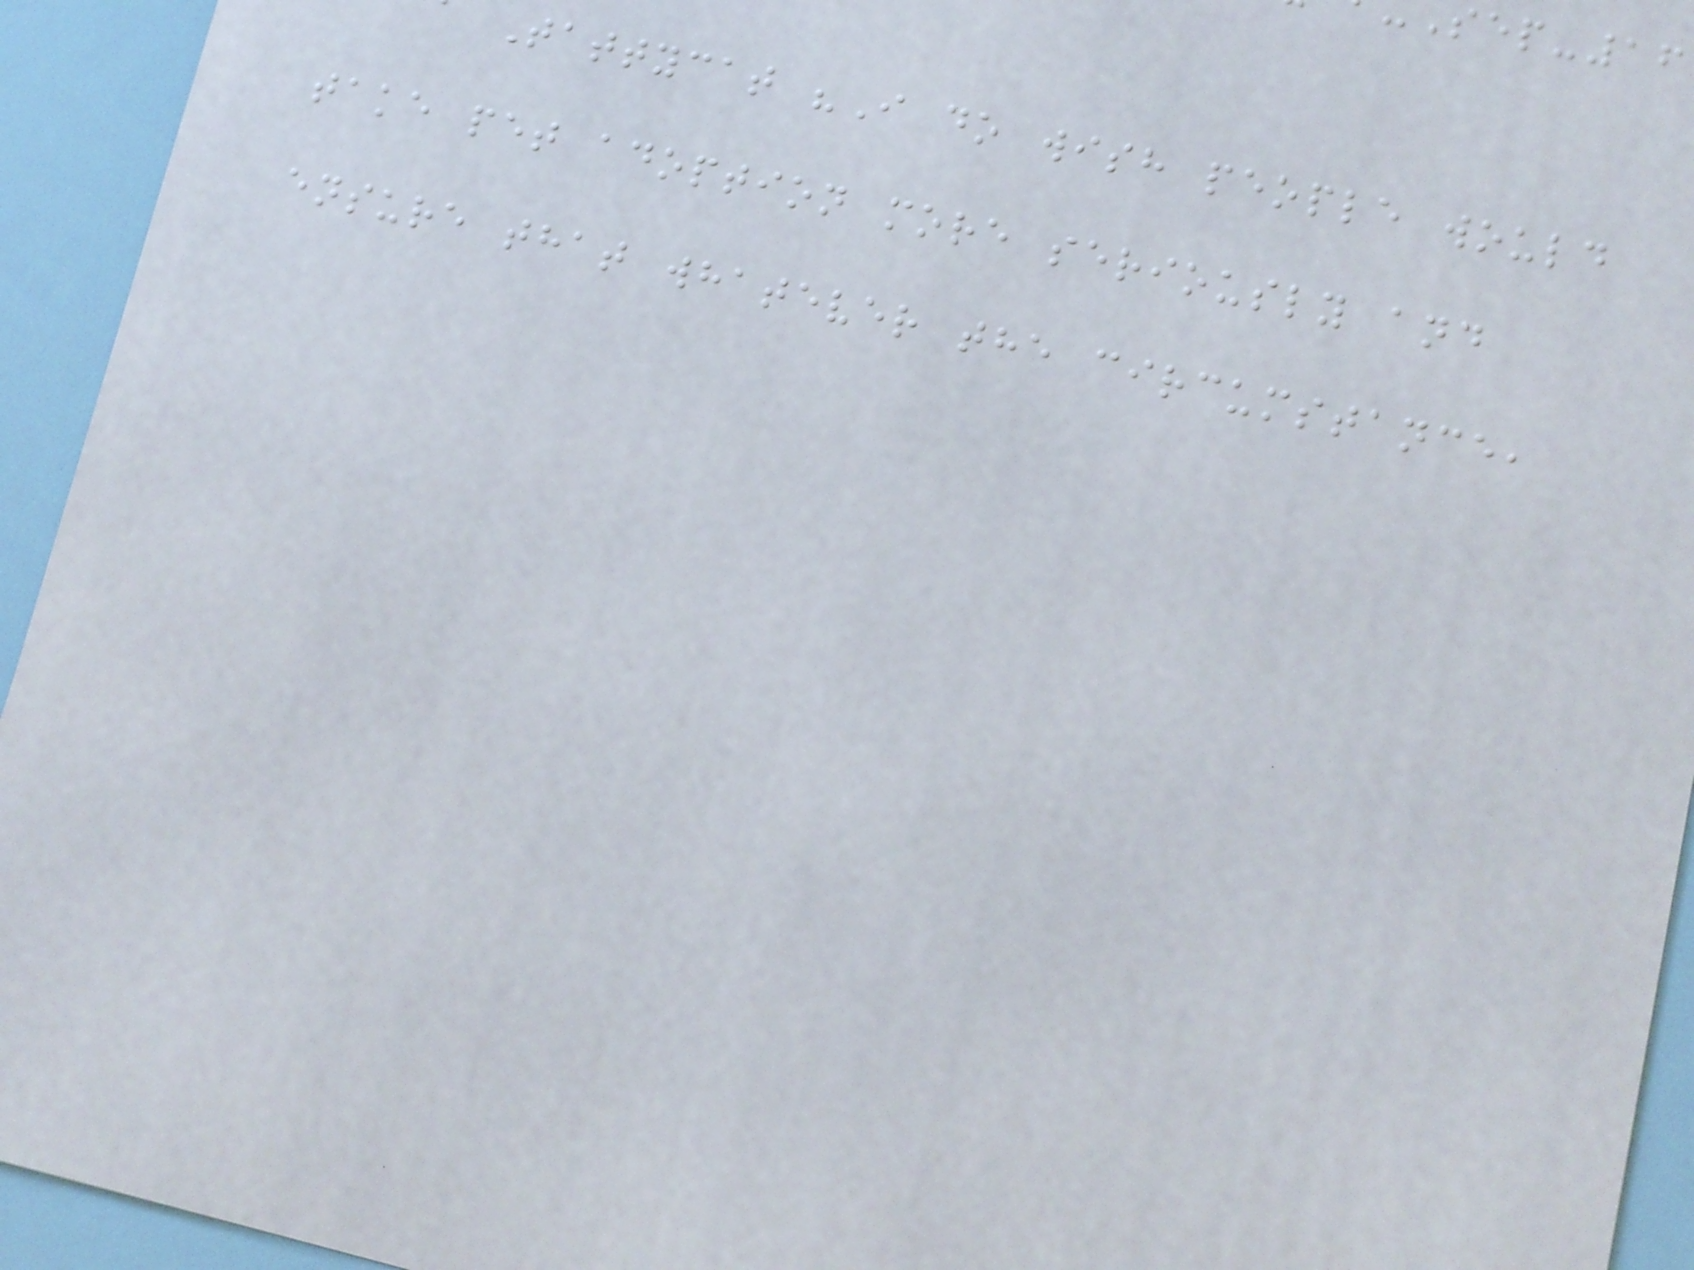Tattycat "I do wish people would
take pet adoption more seriously and
ensure that whatever the circumstance,
